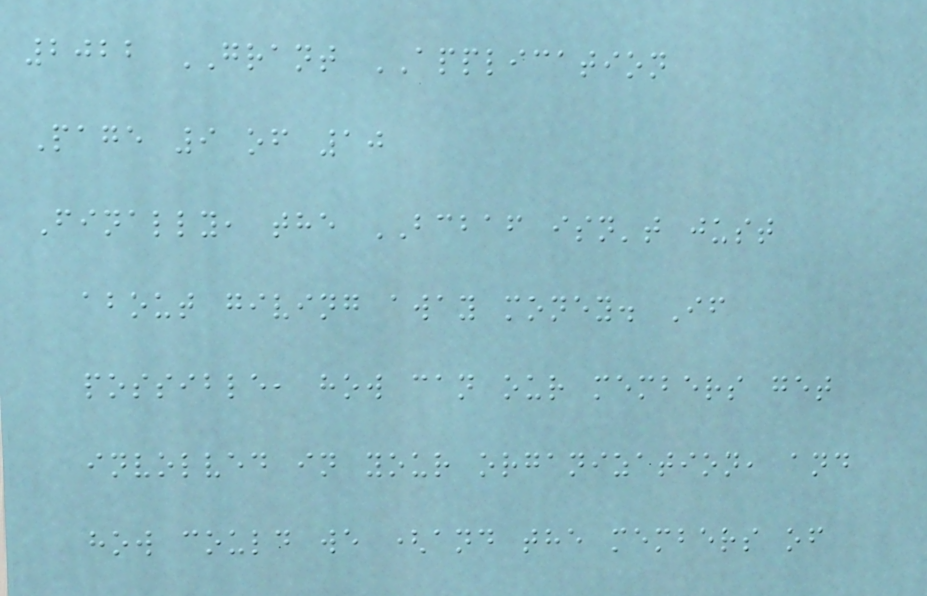2022 GRANT APPLICATION
Page 9 of 10
Finally, the BCBAF isn't just
about giving away money. If
possible, how can our members get
involved in your organization, and
how could we (and the members of
